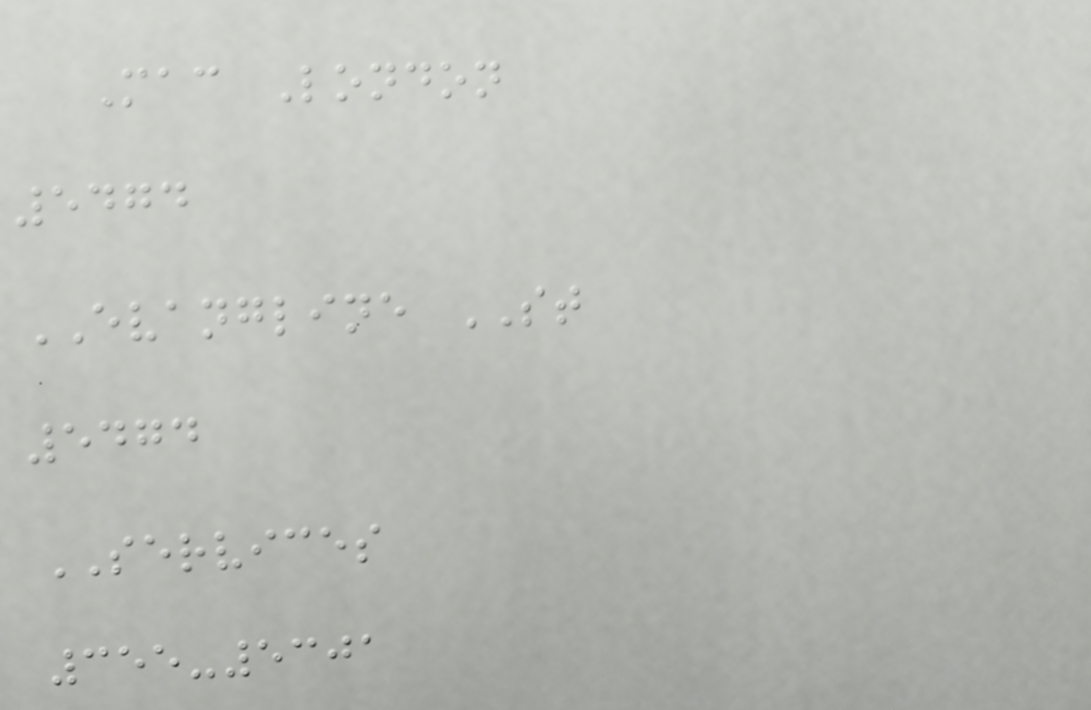Mac London
5474
EVANGLINE ST
5474
SERVICES
355-5301
